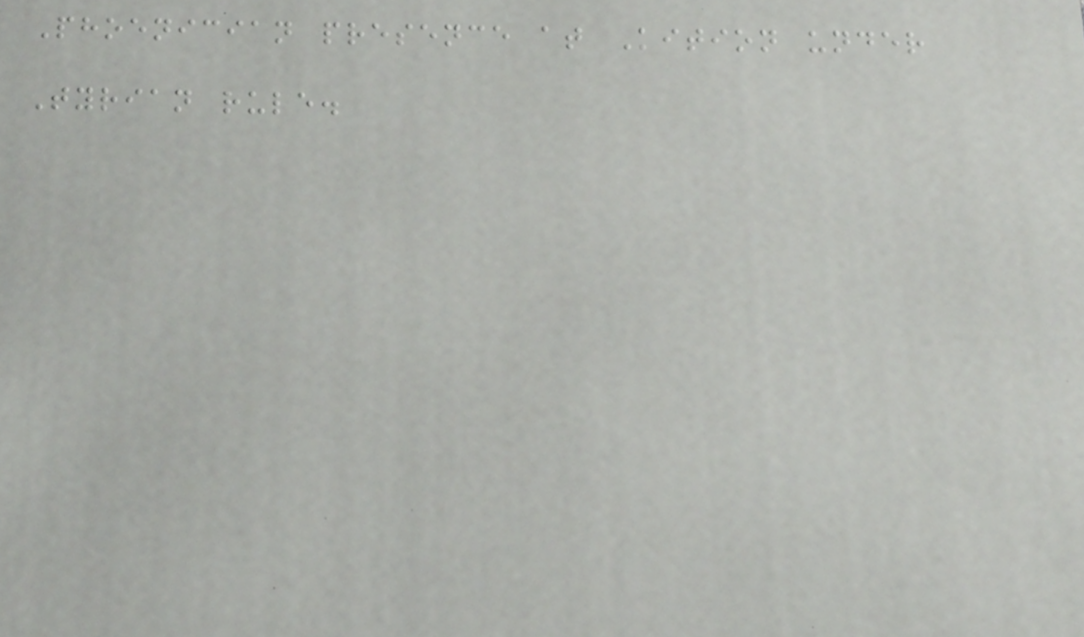Phoenician presence at Kition under
Tyrian rule.
